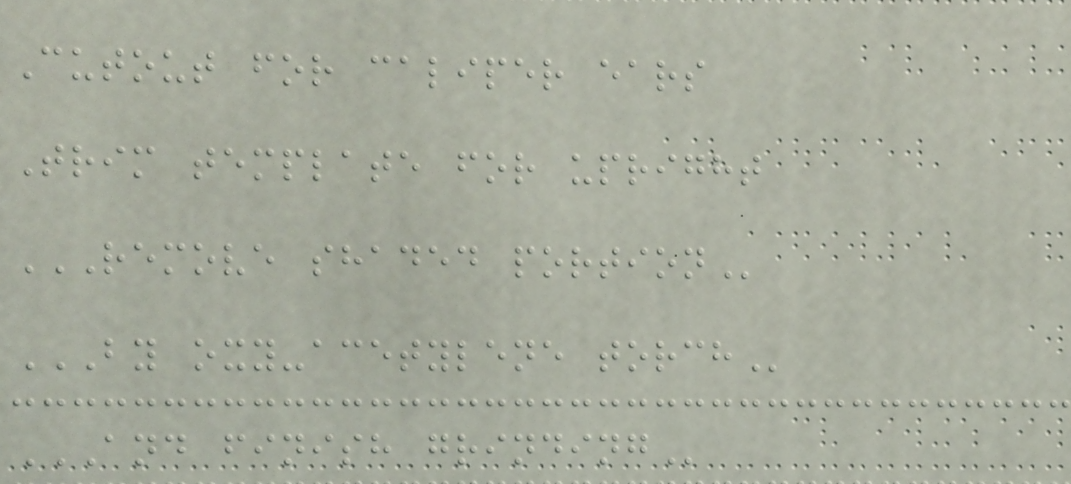Cutout for caliper ears
Trim template for upright
REMOVE SHADED PORTION
BY OXY-ACETYLENE TORCH
AND FINISH GRINDING
